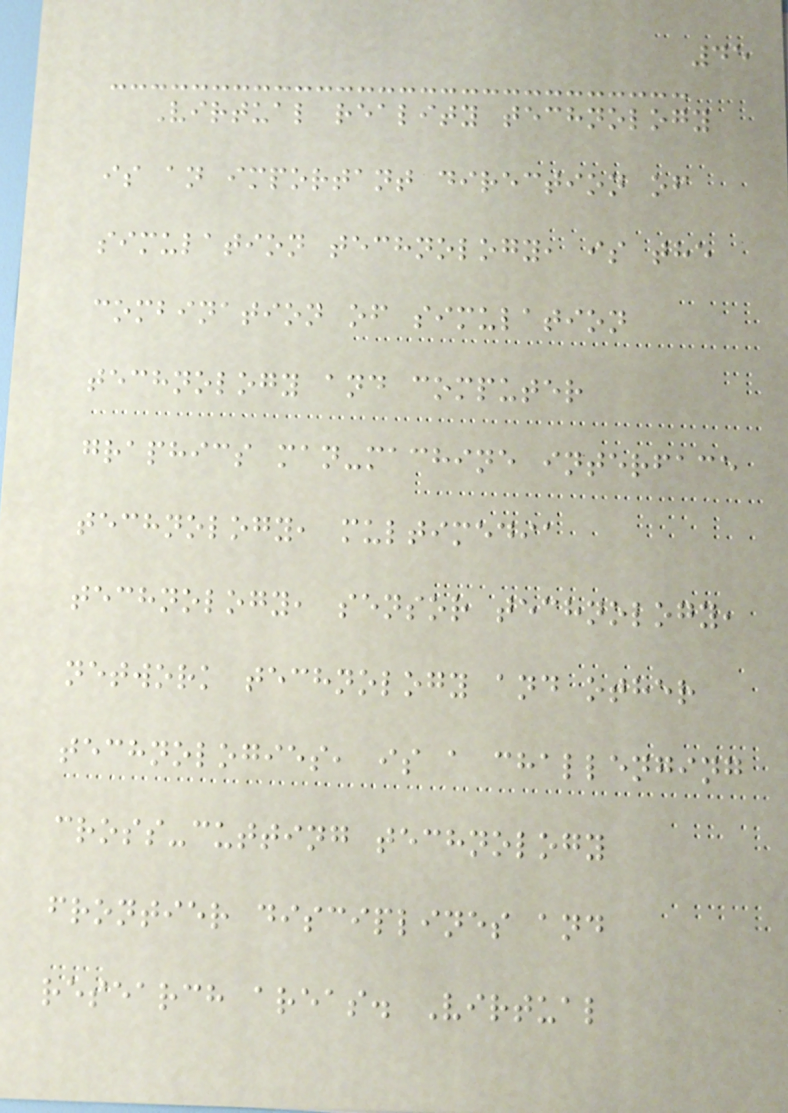45
Virtual reality technology
is an important direction of
simulation technology, is the
combination of simulation
technology and computer
graphics man-machine interface
technology, multimedia
technology, sensor technology,
network technology and other
technologies, is a challenging
cross-cutting technology
frontier disciplines and
research areas. Virtual
